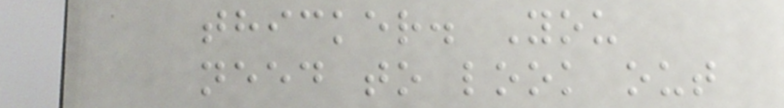thicker. You
need to look out
